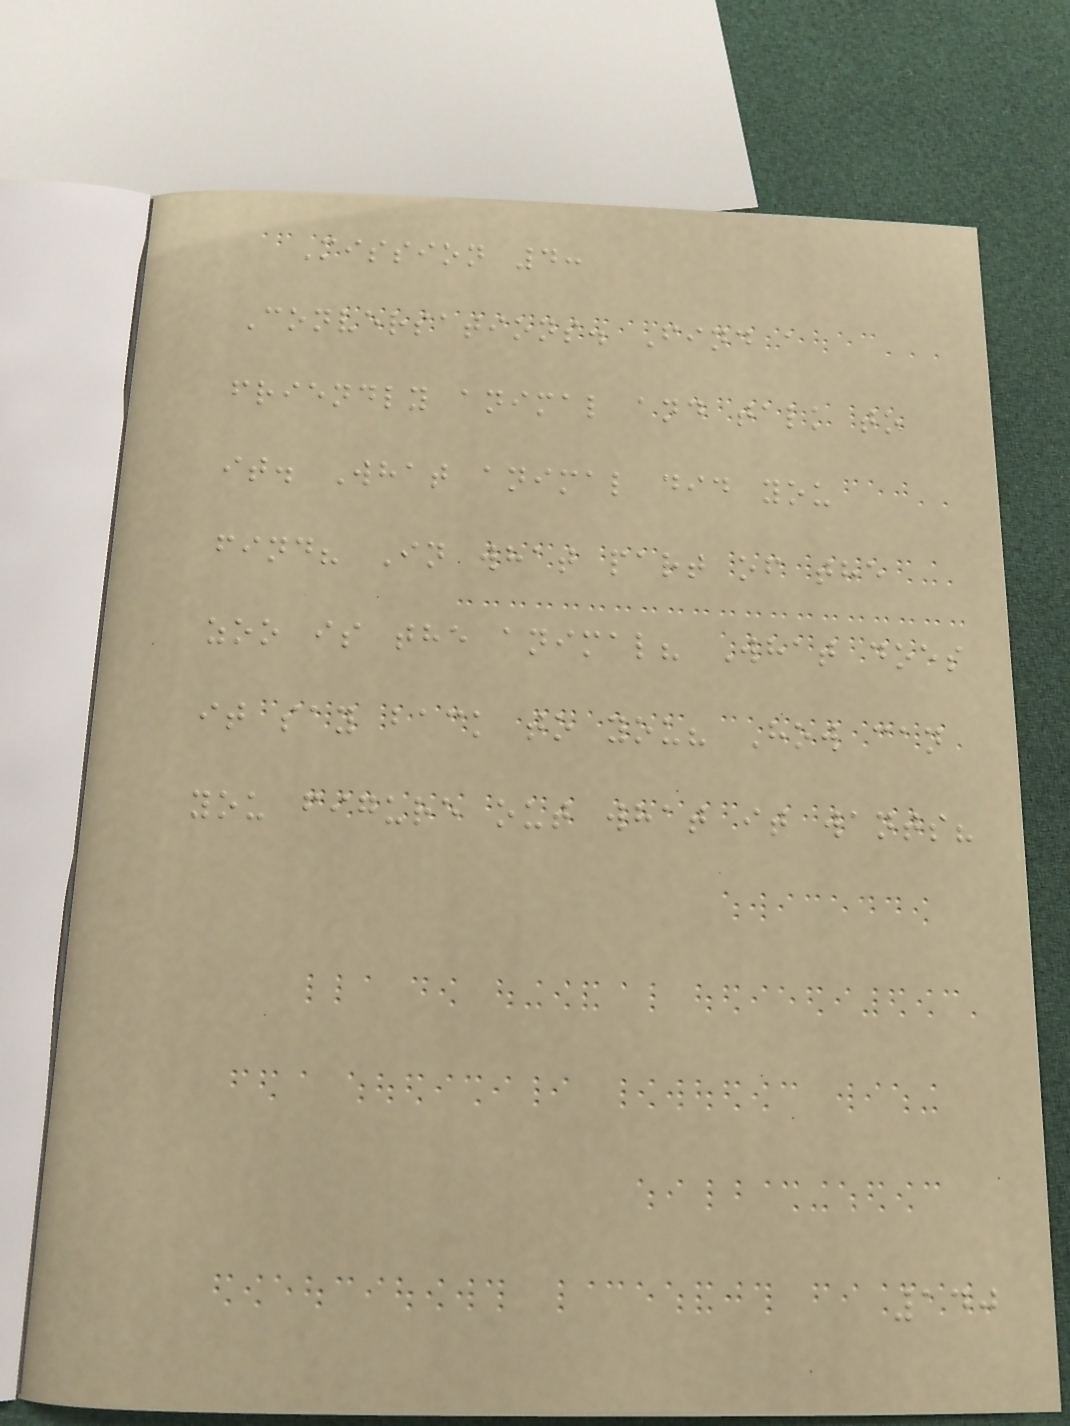Mission 4:
Conversations. Find a
friendly animal and talk to
it. What animal did you
find? In what part of the
zoo is the animal? What does
it say back to you? How can
you figure out what it wants?
140
